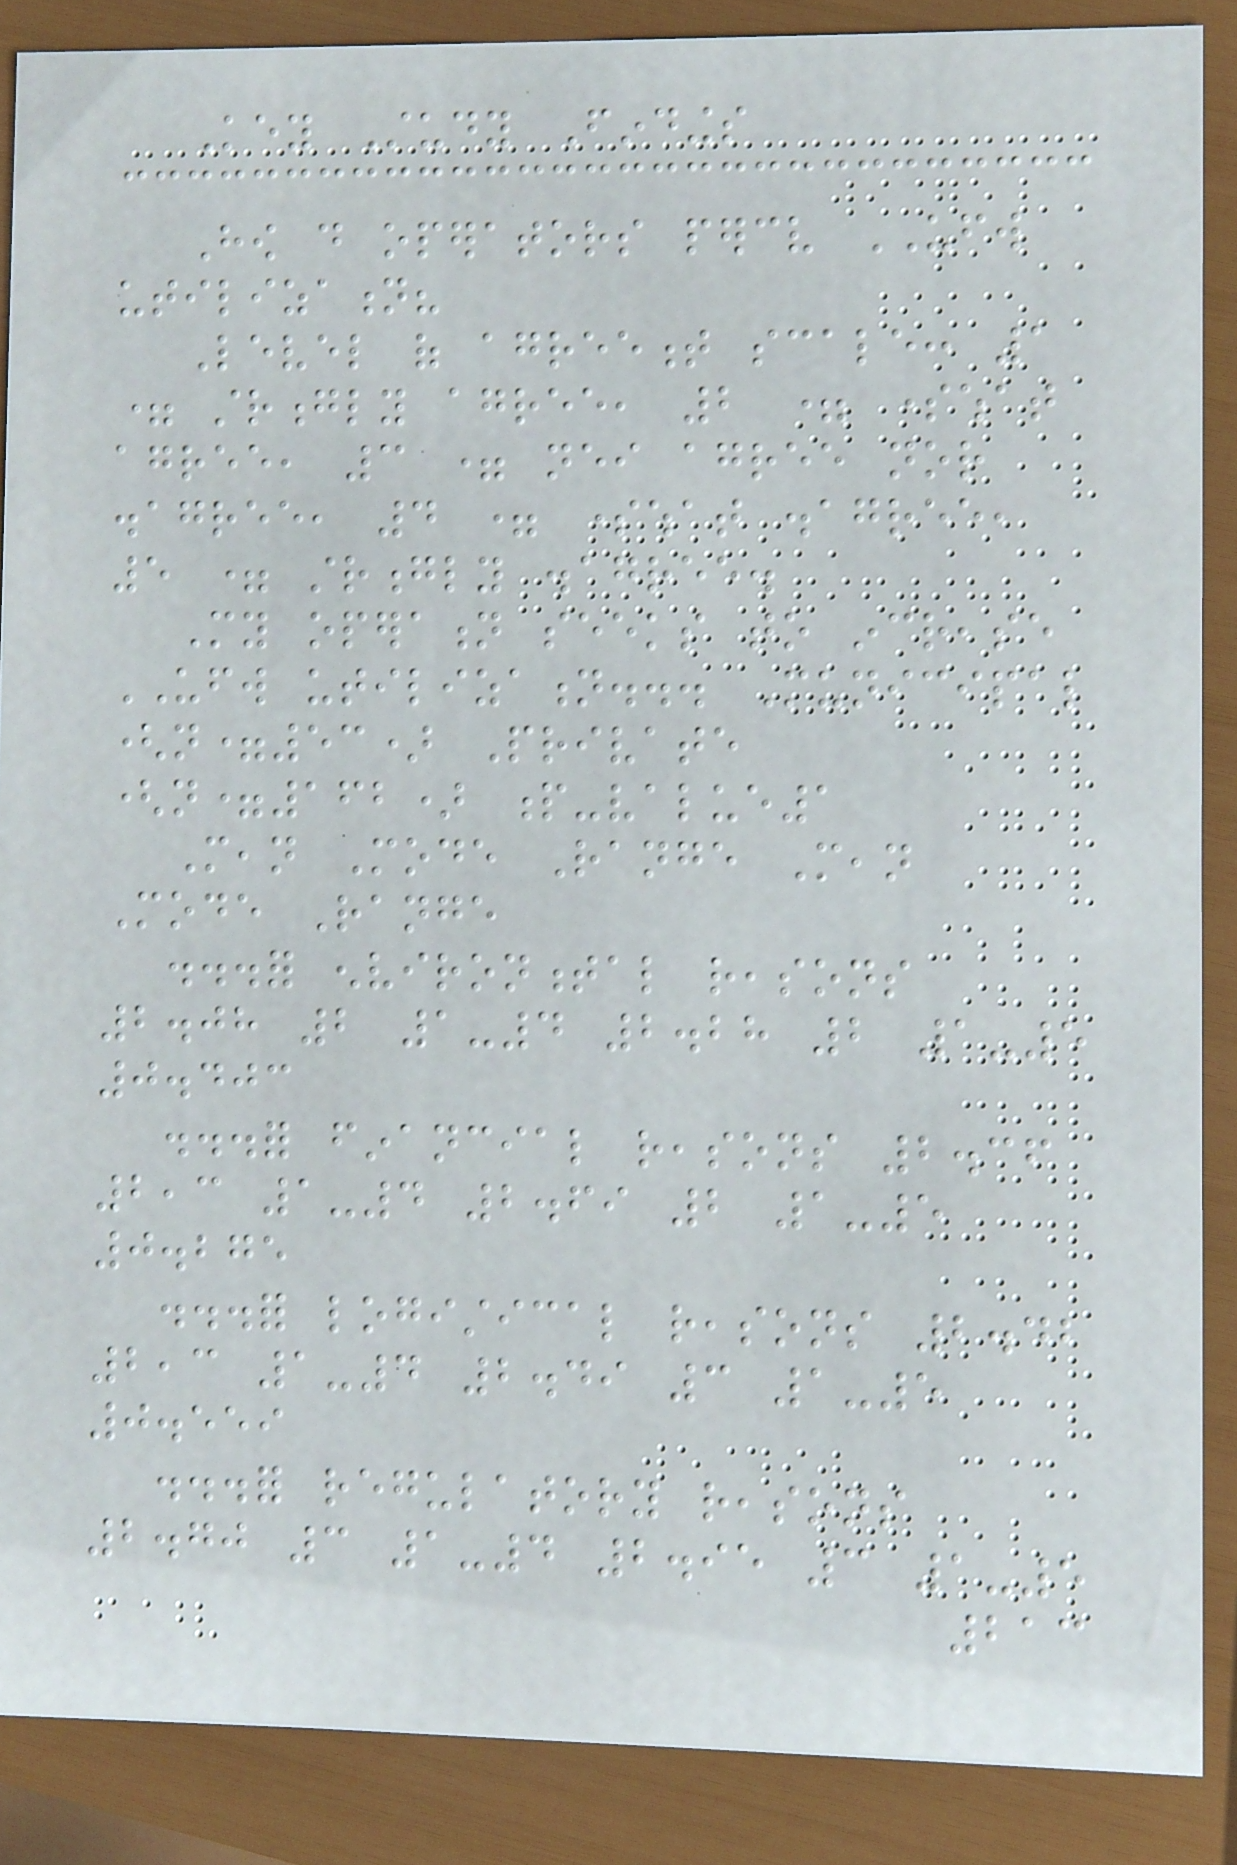Key Study Findings
How do operators perceive UFW
utilization?
Level of agreement scale: 1
= strongly agree, 2 = somewhat
agree, 3 = neither agree nor
disagree, 4 = somewhat disagree,
5 = strongly disagree.
My operation seeks to increase
UFW utilization... Municipal
(n=53) Private
(n=162) p-value1
Mean Mode Range Mean
Mode Range
...for environmental reasons
2.08 2 1-4 2.28 2 1-5
0.403
...for financial reasons 2.36
2,3 1-4 2.69 2 1-5
0.275
...for logistical reasons 2.42
2,3 1-4 2.49 3 1-5
0.559
...for regulatory reasons
2.70 3 1-4 2.95 3 1-5
213
